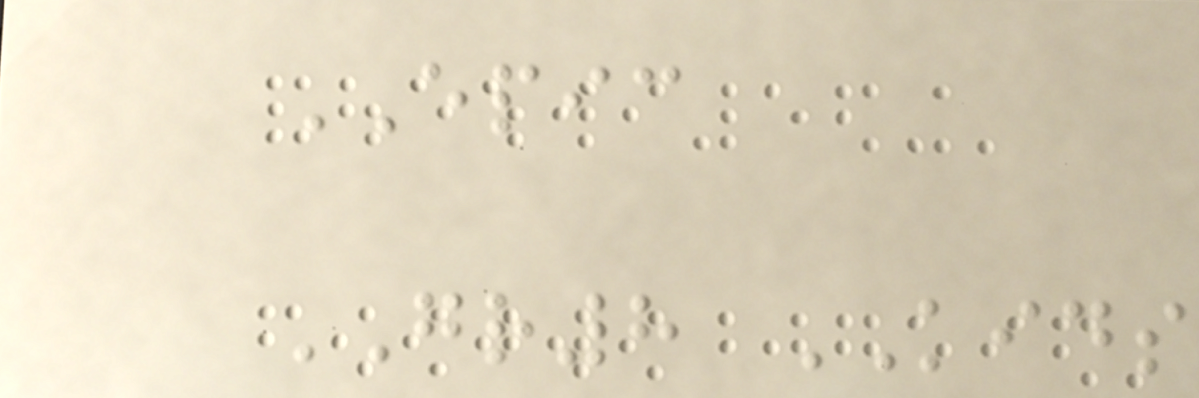EPIC
GR8 KIDS
